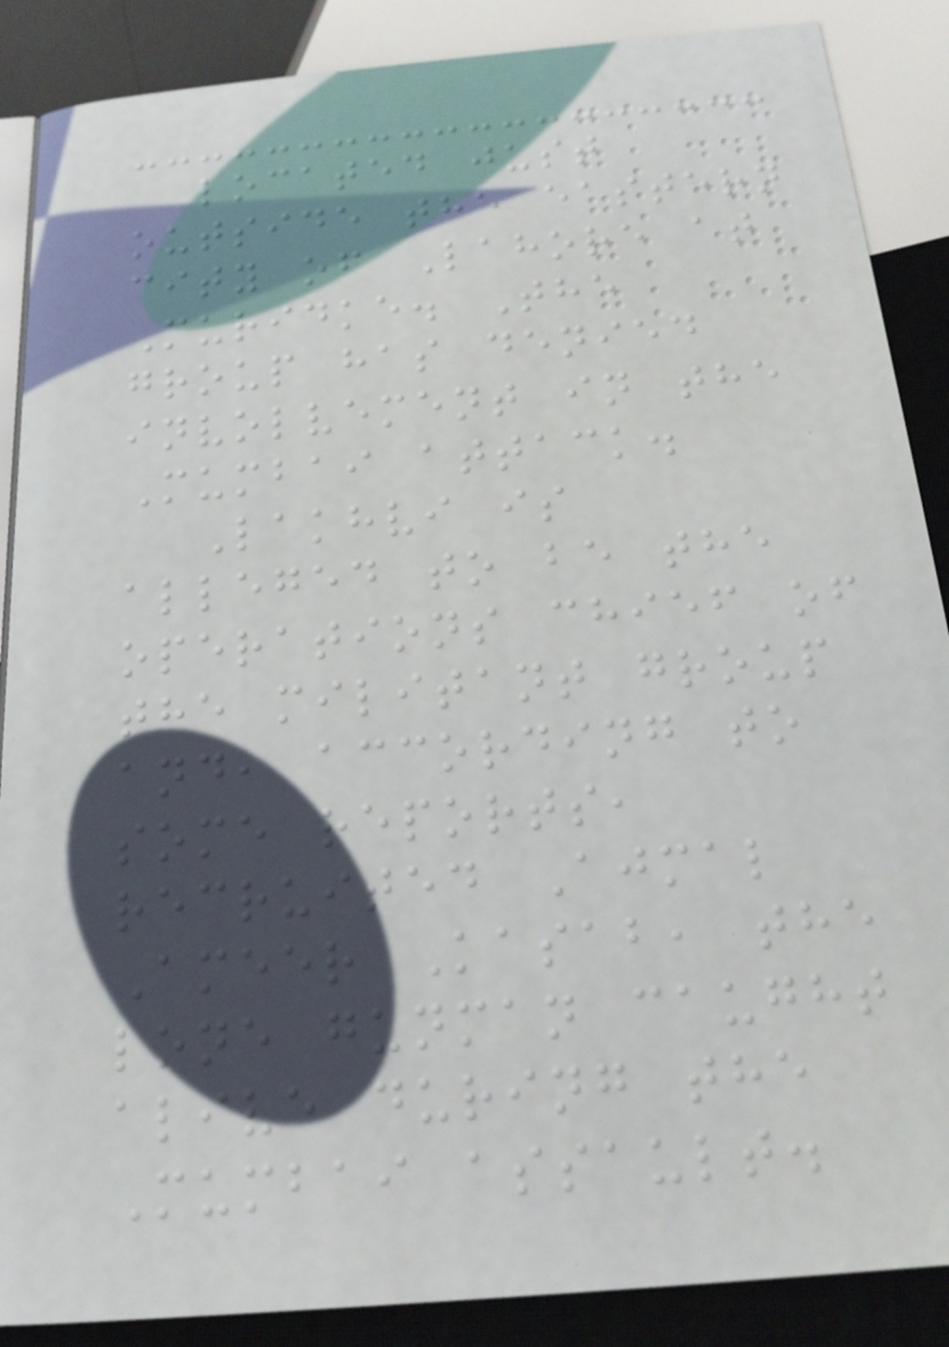located just
outside the eastern
city of Lahore at
Muridke. The
group has denied
involvement in the
Mumbai attack.
Lakhvi is
alleged to be the
operations chief of
the militant group
and, according to
some reports,
recruited Ajmal
Ameer Kasab, the
lone gunman caught
alive during the
Mumbai assault.
